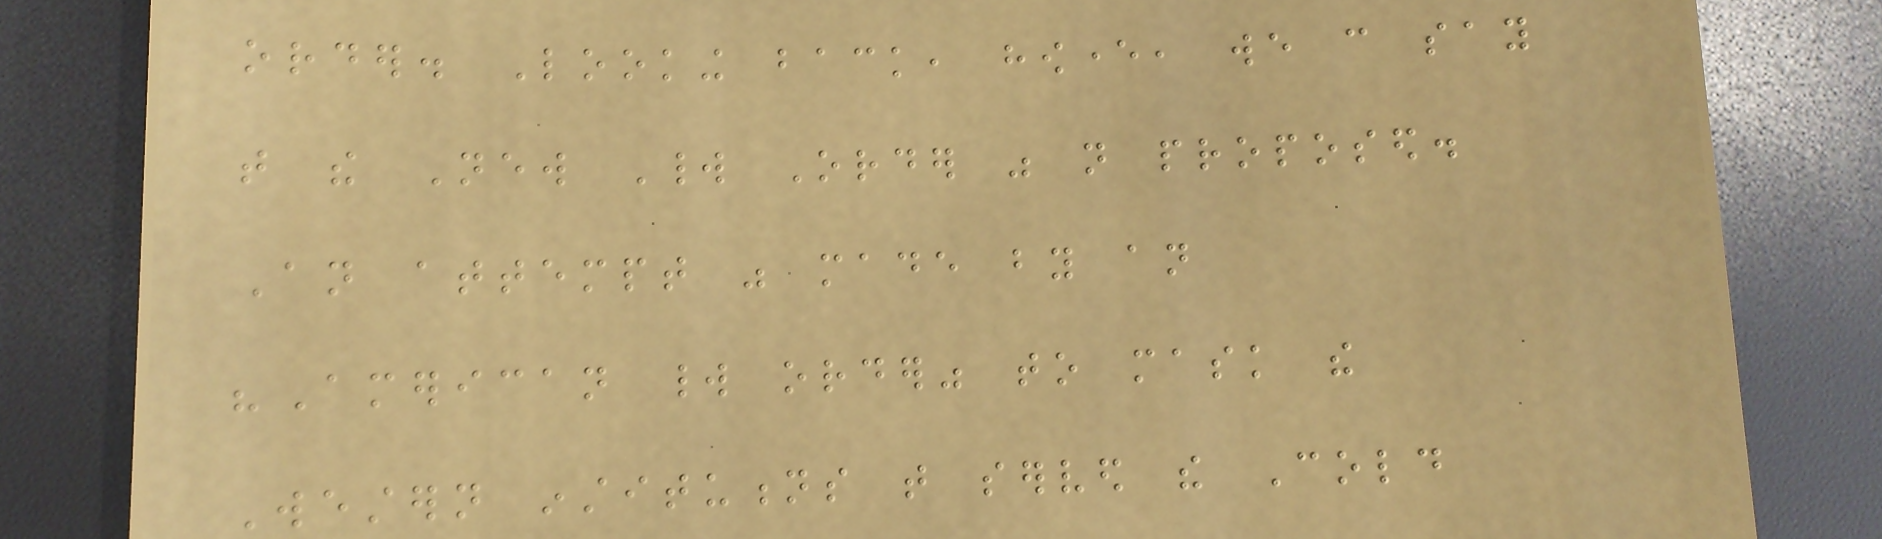order. Looking back, however, we can say
that the New World Order was not proposed.
An attempt was made by an
"American world order" to mask the
Western institutions that served the Cold
